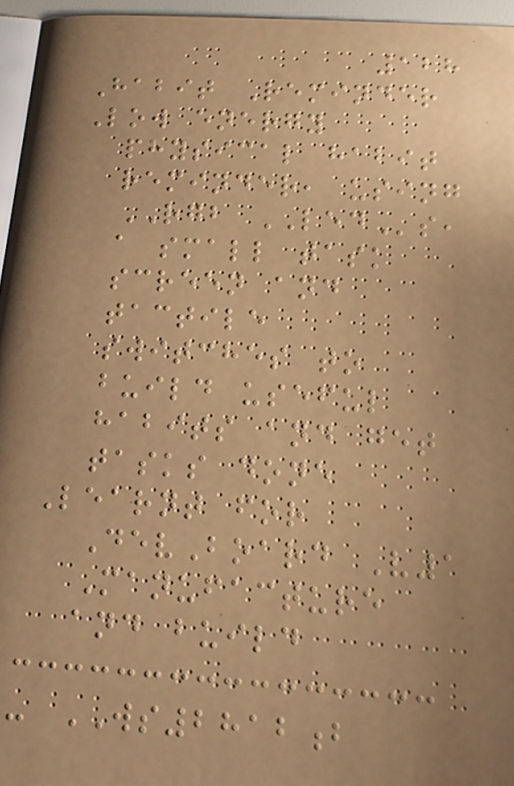128
Habit Reminder
Low energy
physical habit
reminder, using
RGB LEDs,
a small task
screen and
tactile
switches to
build useful
habits and get
tasks done
Learnt for
DevBoard V1
Manufacture
and build
- WS2812b
